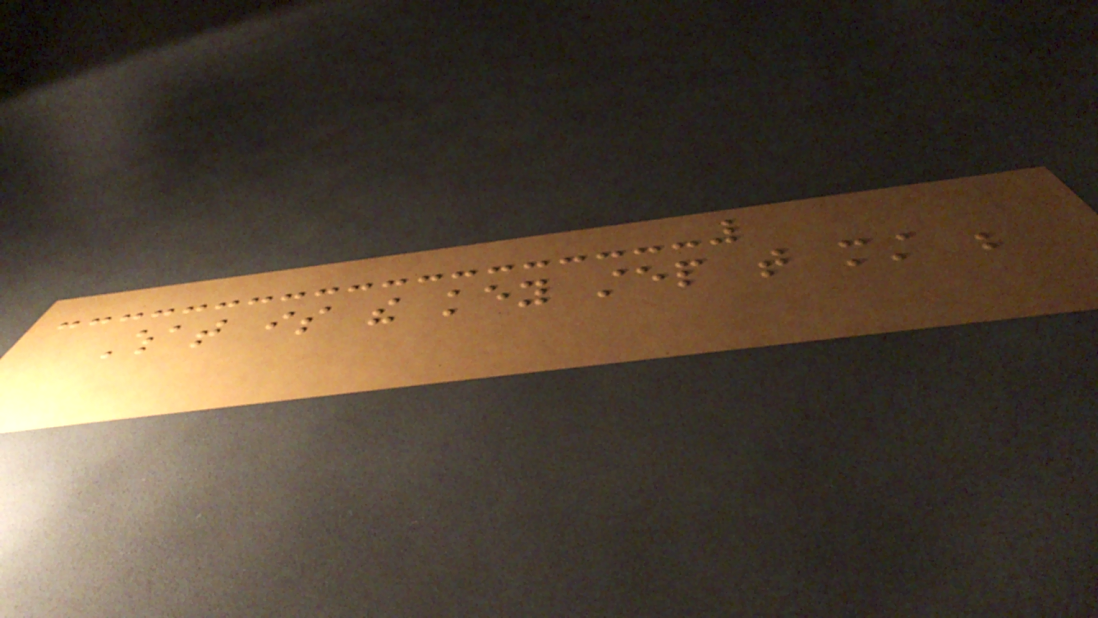What is the key step that must be
